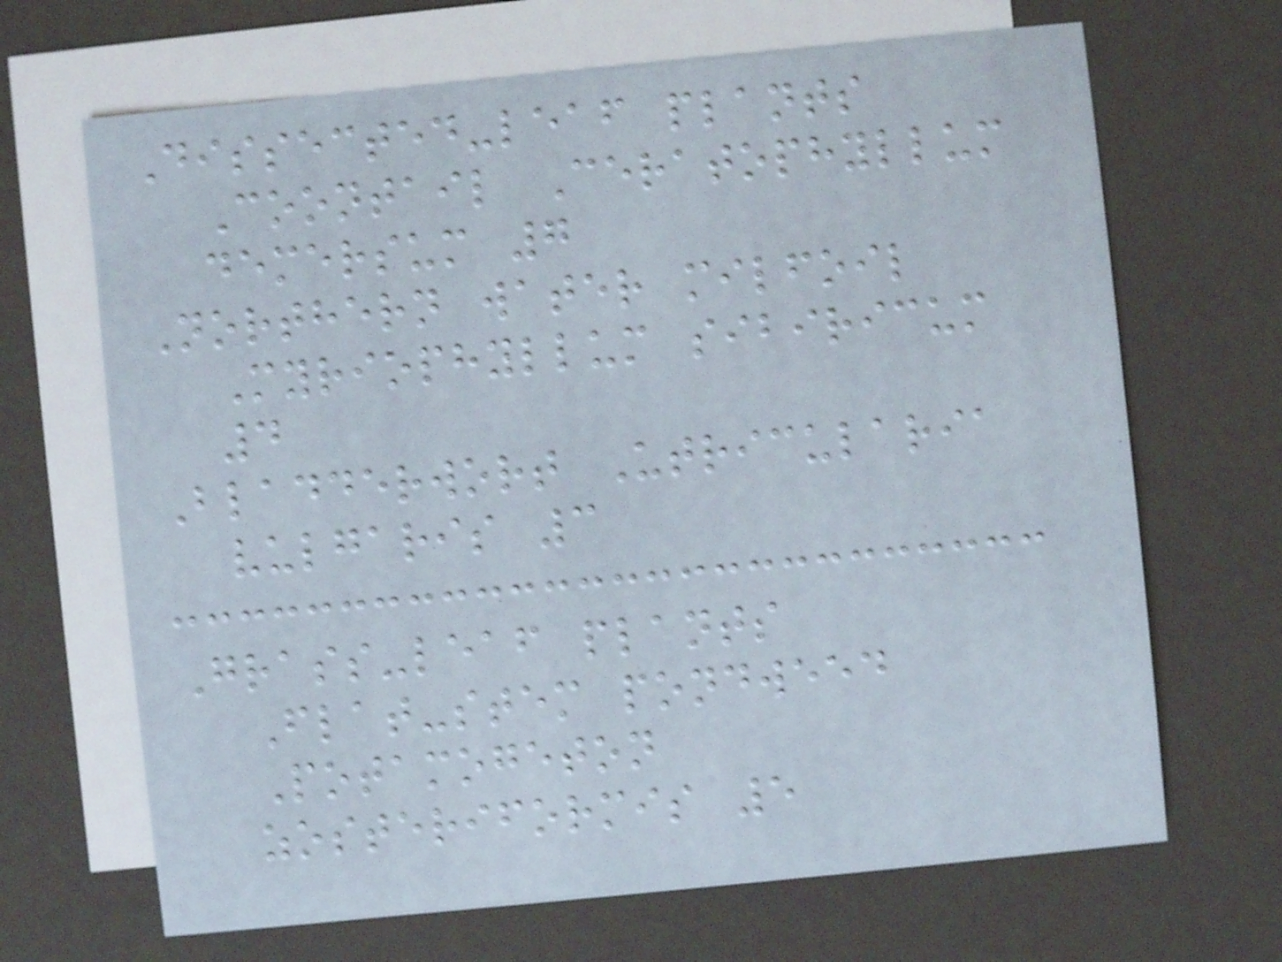Dissected-leaf plants
Coontail Ceratophyllum
demersum 7
Northern water milfoil
Myriophyllum sibiricum
4
Bladderwort Utricularia
vulgaris 3
Grass-leaf plants
Flat-stem pondweed
Potamogeton
zosteriformis 5
